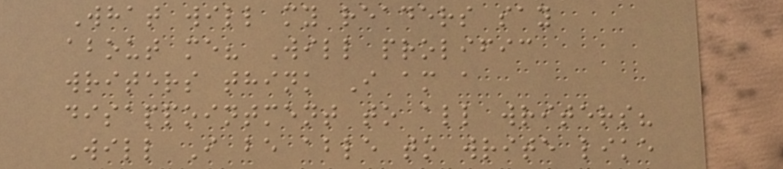What will my readers say
about me? Will prolific
writers think I am a
disappointment to all writers?
Will I be able to write like
